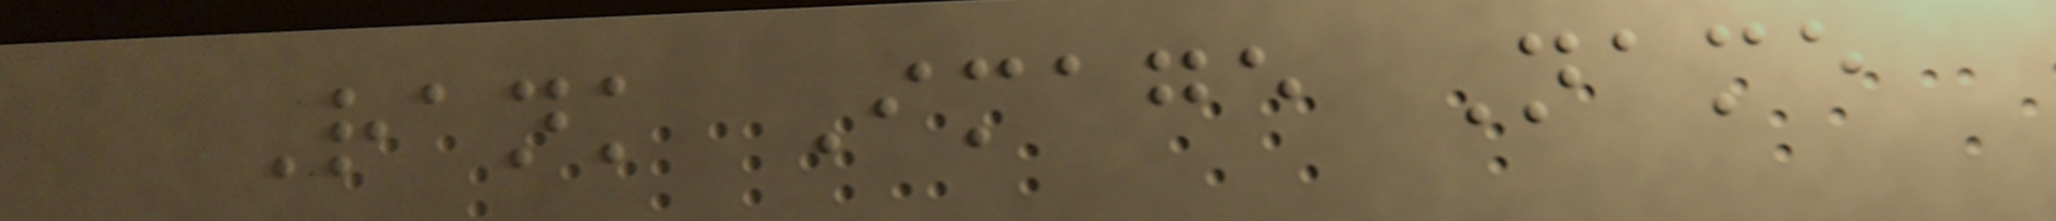Rank Image Name
